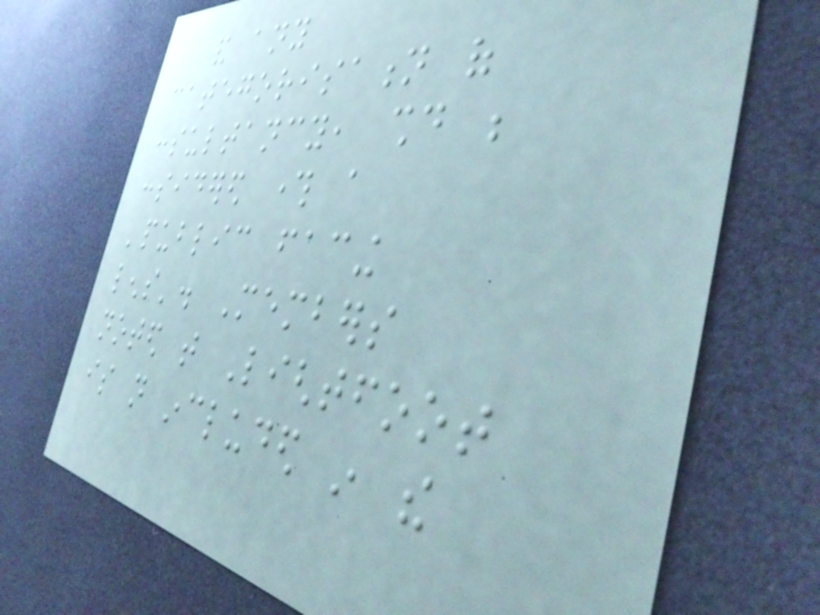and any
categorisation of
consultancy, should be
considered through a
'public facing
lens'. Members
noted that Lightfoot
is not included in the
